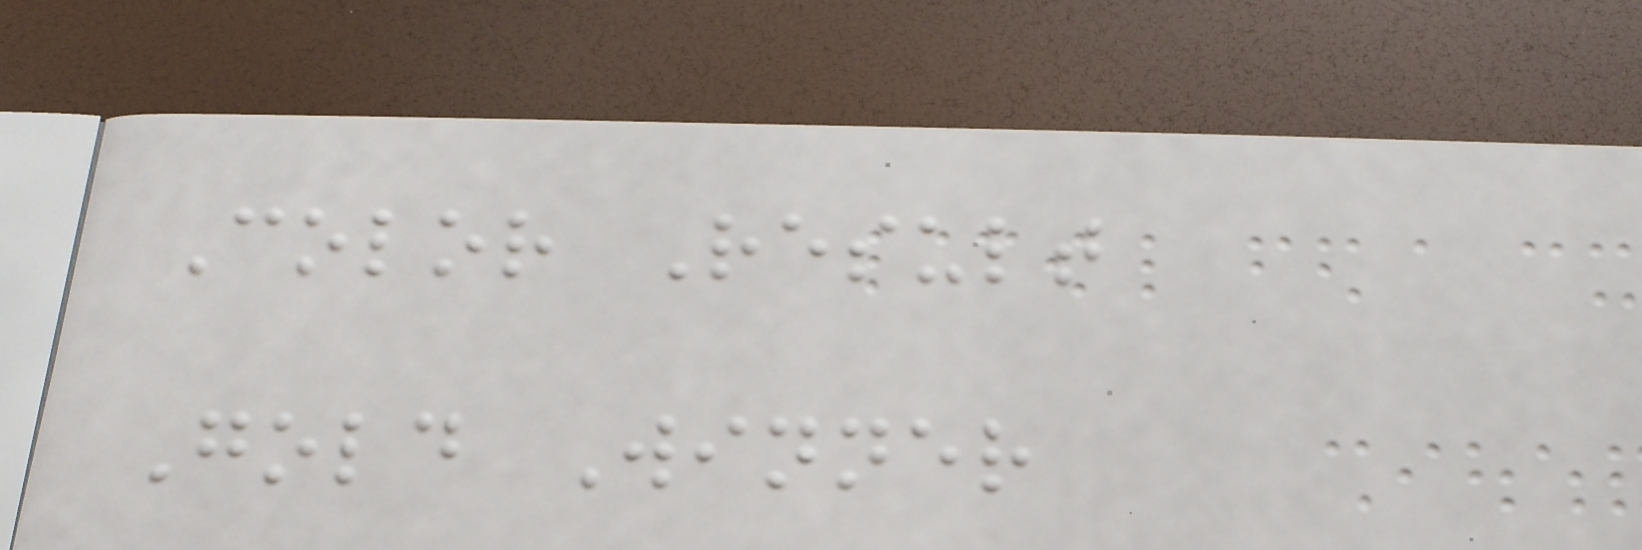Color Result
Gold Winner
